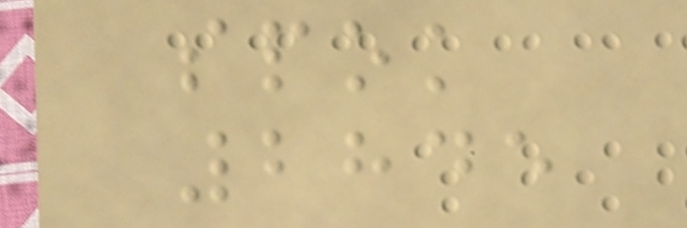spok
2845
